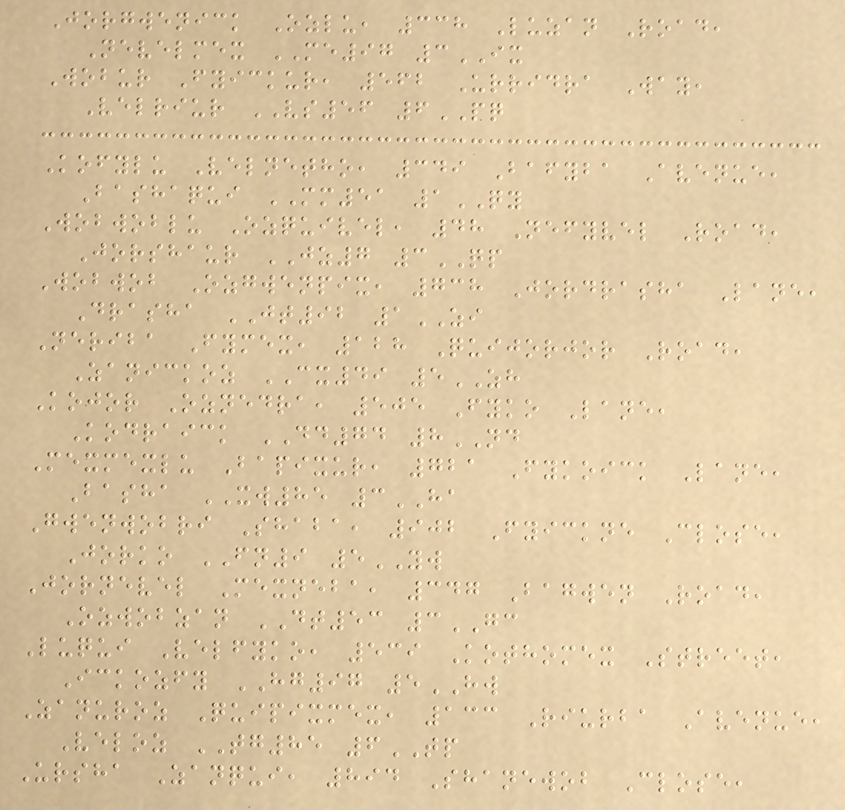Jorgwenick Ozlu, 338 Luzan Road,
Nevelmex ME97 3IX
Wobur Fyickur, 562 Urridra Way,
Velriur VS56 6PQ
Kofylu Velnetho, 349 Bafyba Avenue,
Bashaqui MM51 1QY
Wobwoblu Ozquivel, 48 Nefyvel Road,
Jorshaur JZ7 3QP
Wobwob Ozgwenpix, 738 Jordrasha Lane,
Drasha JT92 1ZI
Neriba Fymex, 128 Quijorjor Road,
Zanickoz CX49 5ZH
Kojor Oznedra, 505 Fyko Lane,
Kodraick DD74 8ND
Mexmexlu Bapixur, 721 Fykoick Lane,
Basha XW85 3HA
Gwenwobri Shaba, 902 Fyickne Close,
Jorko FN9 5YW
Jornevel Mexneba, 347 Bagwen Road,
Ozwobzan DT53 3GC
Luqui Velfyko, 539 Kothomex Street,
Ickozfy HG97 5HW
Zanuroz Quipixmex, 133 Riurba Avenue,
Veloz TG85 6TP
Ursha Zanqui, 894 Shanewob Close,
